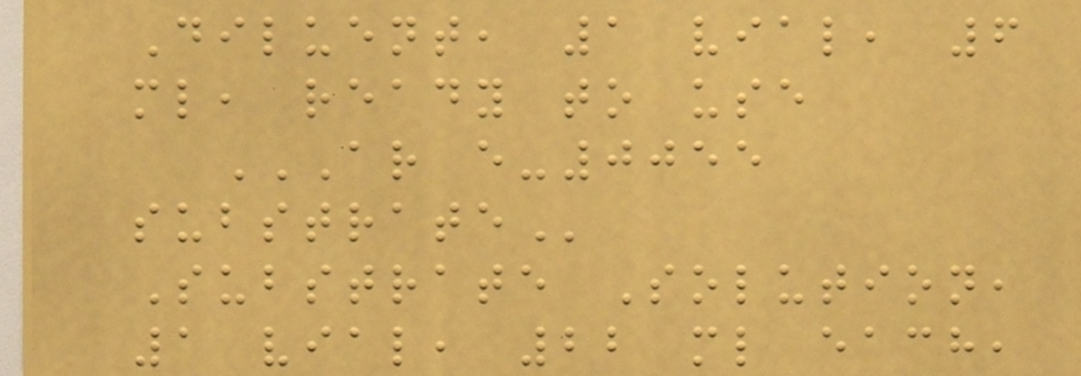Diluent, 1 vial, 6
ml, ready to use
AR E-0055
SUBSTRATE
Substrate Solution,
1 vial, 22 ml each,
